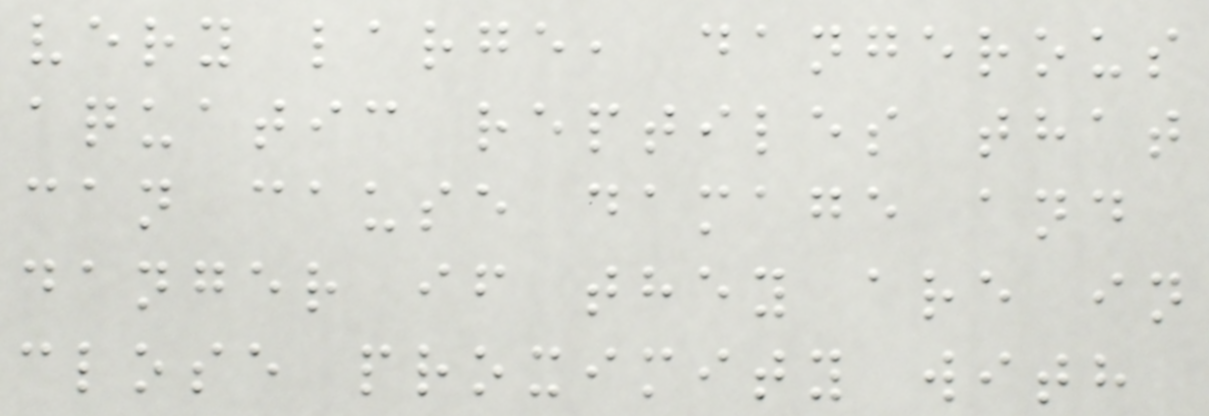very large, dangerous
aquatic reptiles that
can cause damage and
danger if they are in
close proximity with
